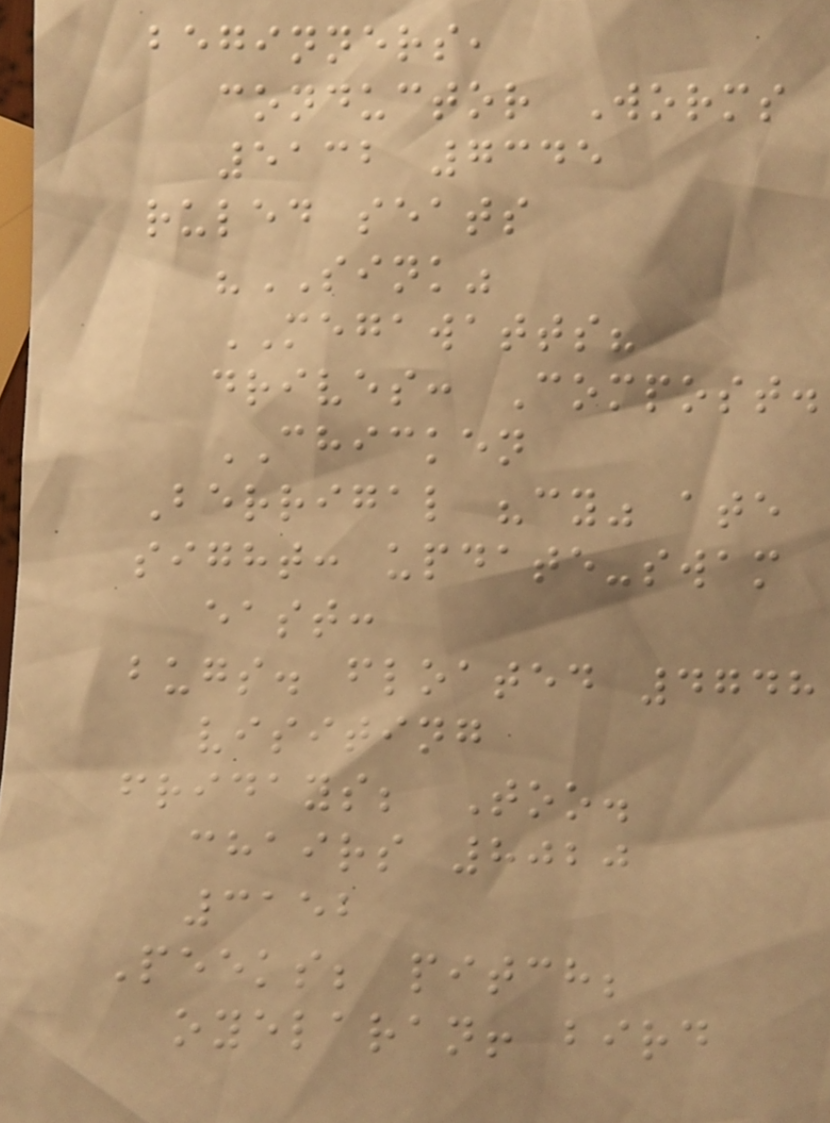beginners,
conductor Worms
5132 7345
ruled seats
"SINK"
MEGAWATTS?
drives: Compost.
CHICKEN
Berrigal "cy" ate
sight: update-swam
east:
bugs. floated 4748
visiting
fridays; Too.
chairs 8020
3152
Peeks; pitch;
oyelaran! bird
